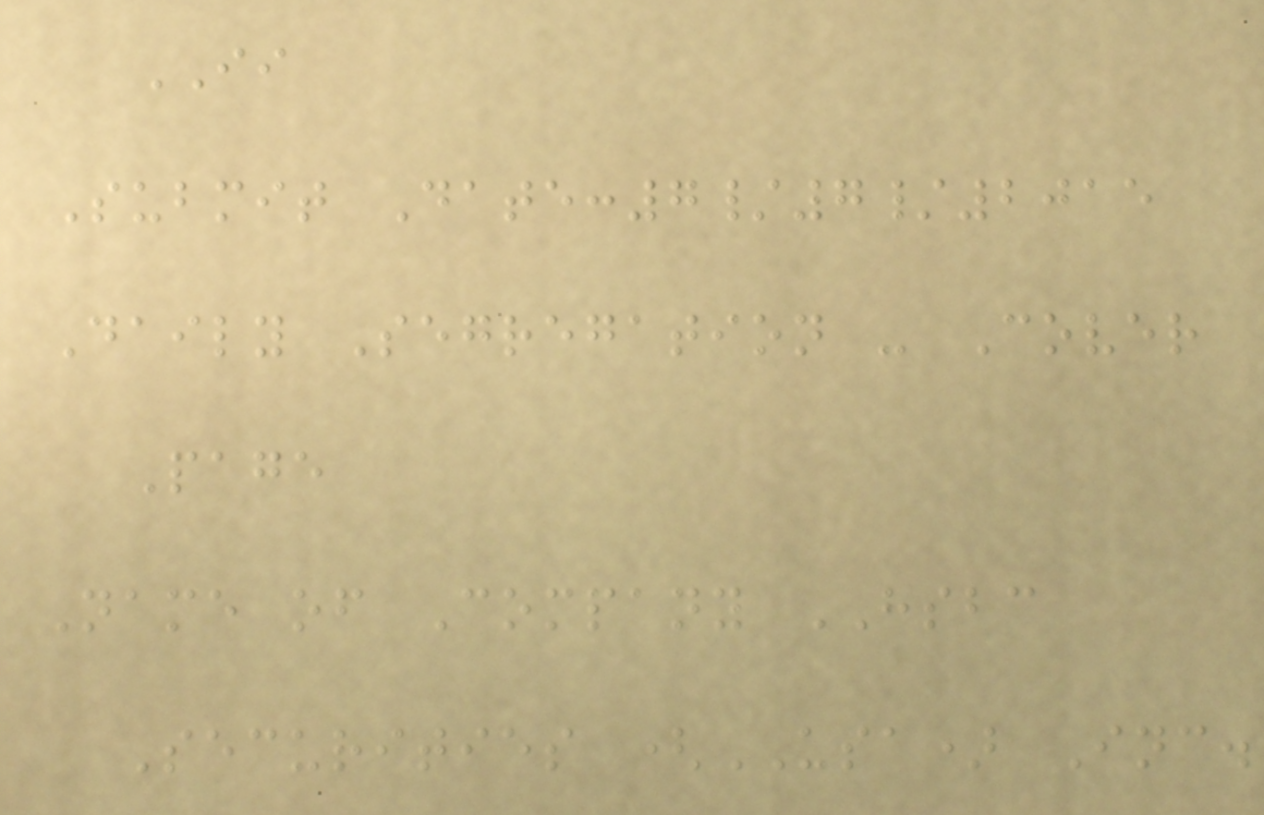II
Submit Date:7/7/2015
Daily Segregation - Cover
Page
Name of Company HSBC
Securities (USA) Inc.
